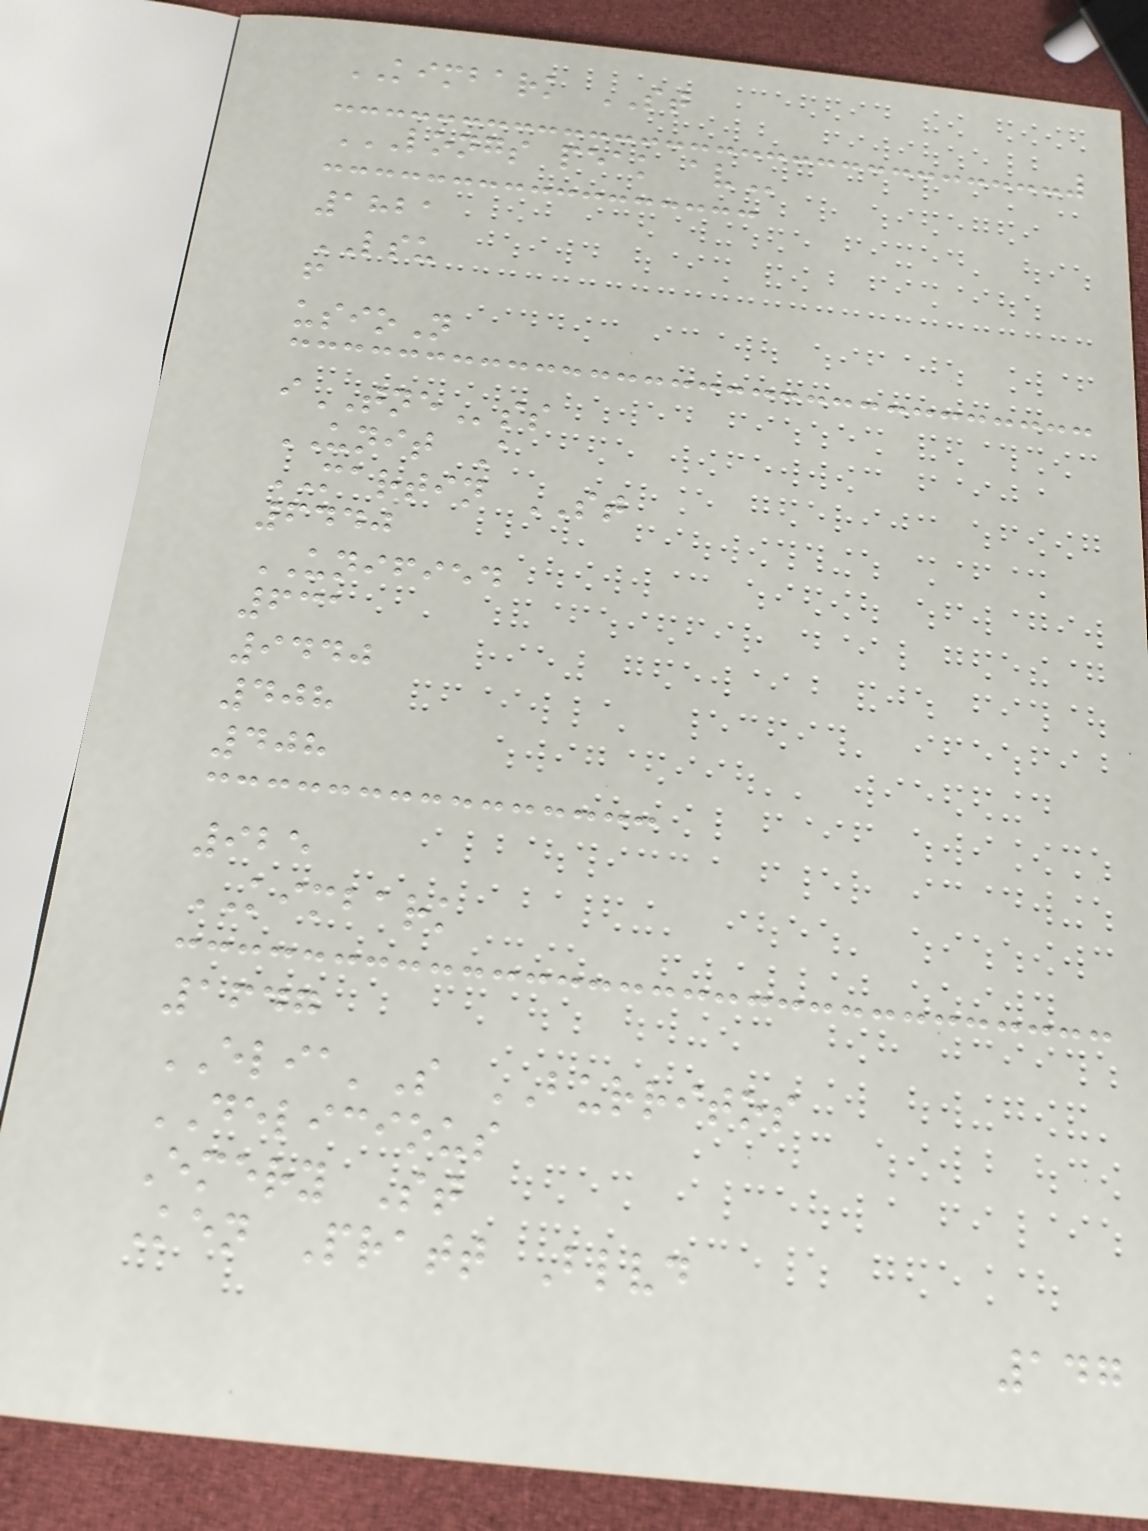KIMBARK ST
LONGS PEAK AV
1821
LSU
f
usioN
iTNEss
UNIT A
MARTIN ST
6440
UNIFIED
631
9440
408
408
925
KIMBARK
1647
ELIA'S BURRITOS
DELICIOUS
Emery St
Ken Pratt Blvd
147
